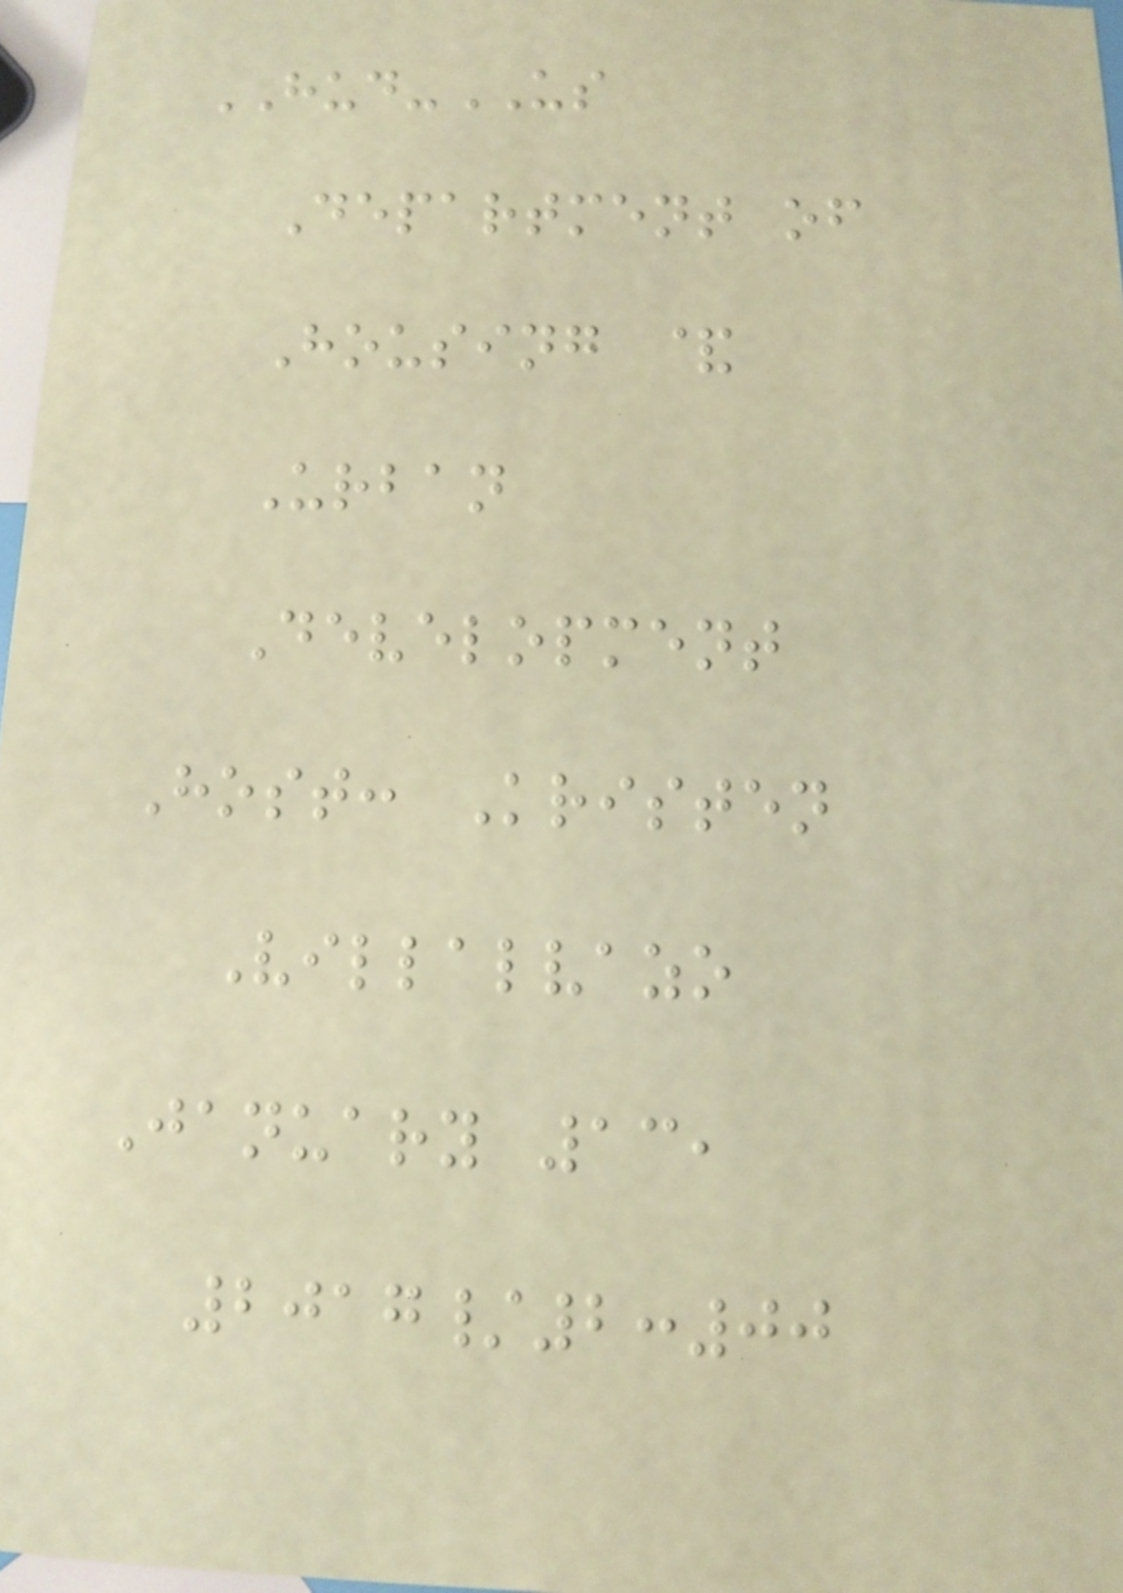HUD-US
Department of
Housing &
Urban
Development
Host: Kristen
Villalvazo
January 13,
2017/2:00
